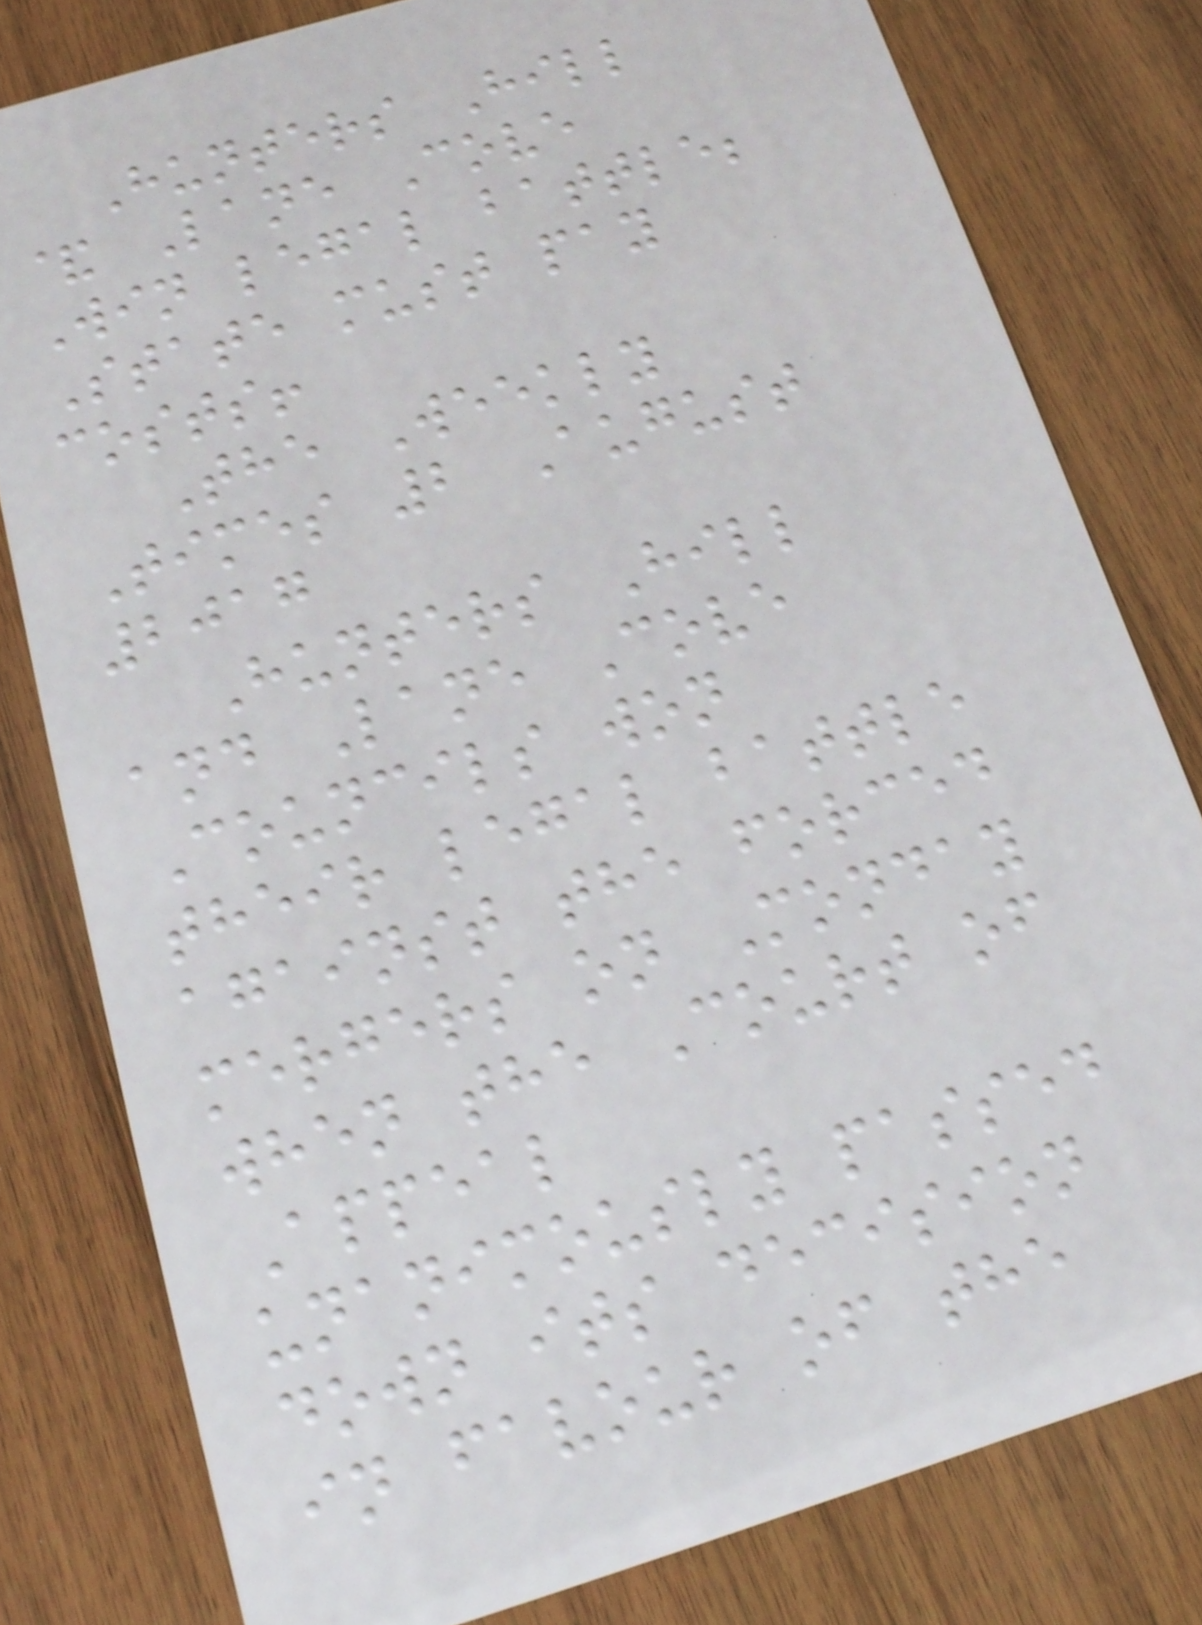Hunters Hill
& Lane Cove
Win legal battle;
State must pay
costs!
The Weekly
Times 2 August
2017
Hunters Hill
and Lane Cove
Councils won
their legal battle
against the forced
mergers on Monday
when the Court of
Appeal
unanimously passed
down its decision
in favour of the
